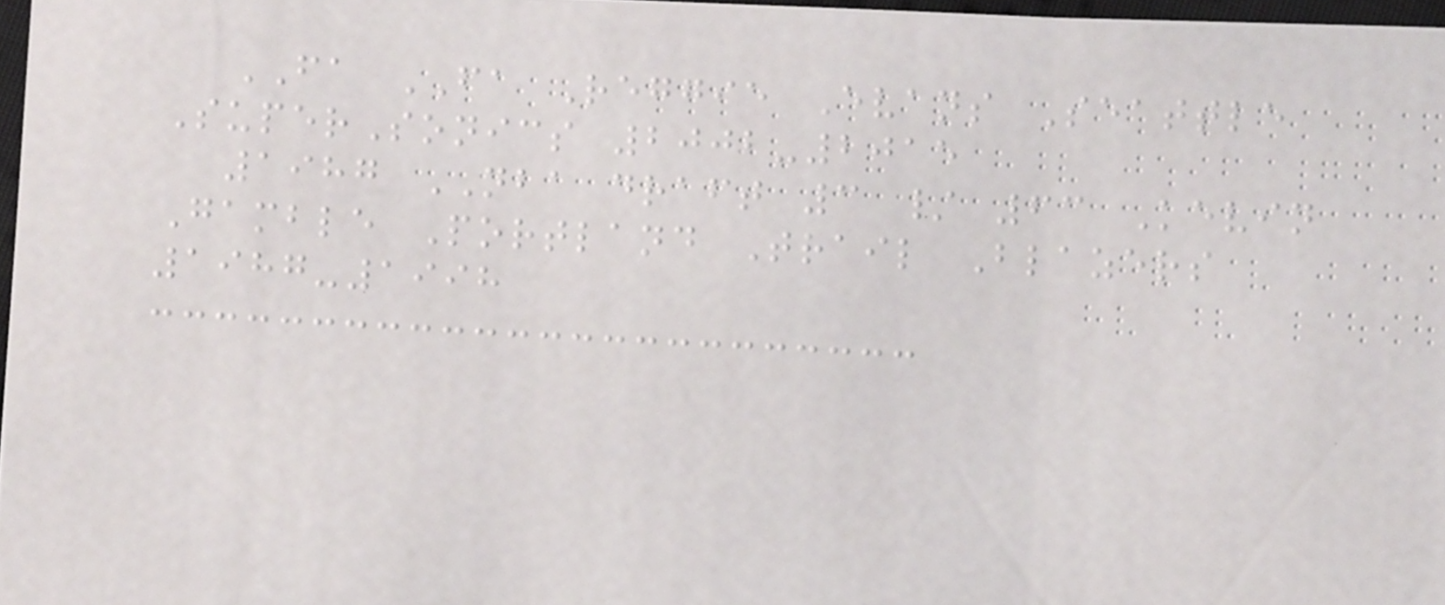FA FA Reggie Evans Seattle
SuperSonics 2002-2015
1987 NBA draft 3 / 63 Kevin
Gamble Portland Trail Blazers
1987-1998
